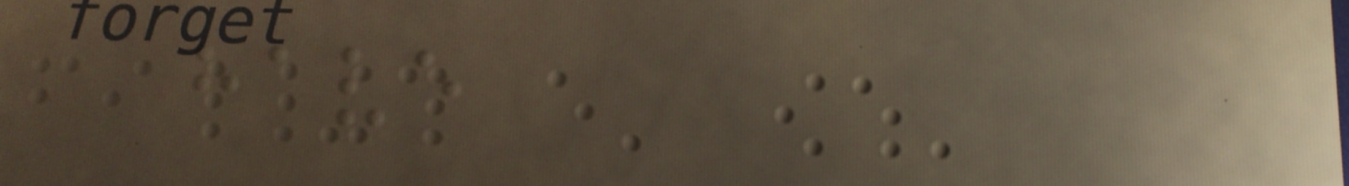have
